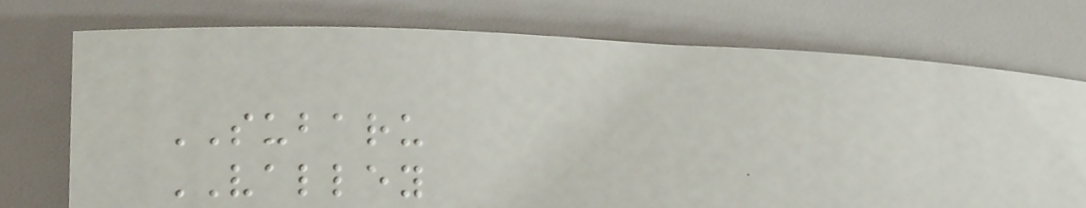SUBARU
VALLEY
